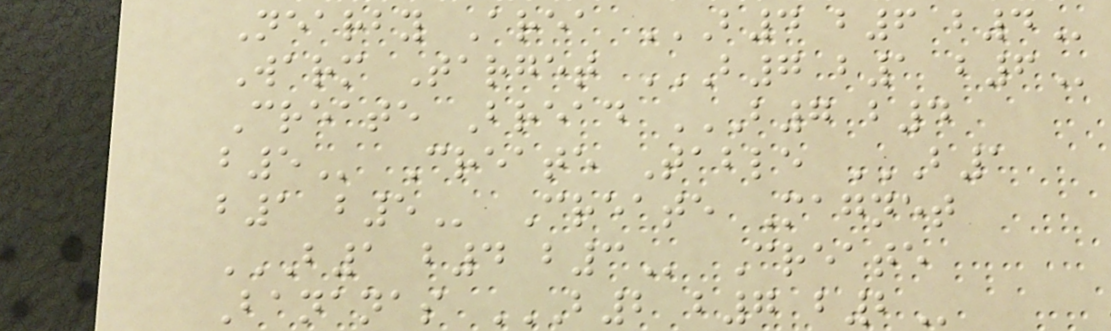Nearby Area B4 B6 B4
Warm Target B7 B1 B6
Create Bread B7 B4
B5 Create Table B1
B1 B5 Create Magnet
B1 B4 B3 Create
Bananas B2 B7 B2
